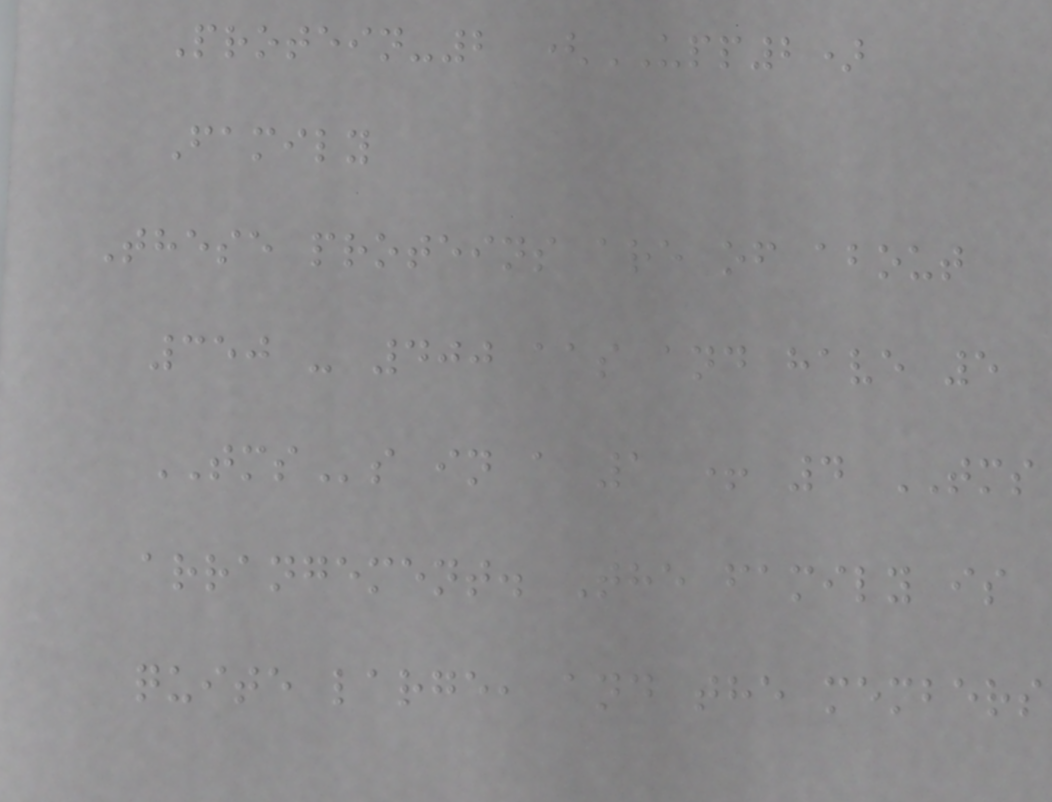Protein-2 (UPP2)
Family
These proteins are of about
350 - 400 aas and have 5
TMSs in a 1 + 4 TMS
arrangement. The family is
quite large, and the members
